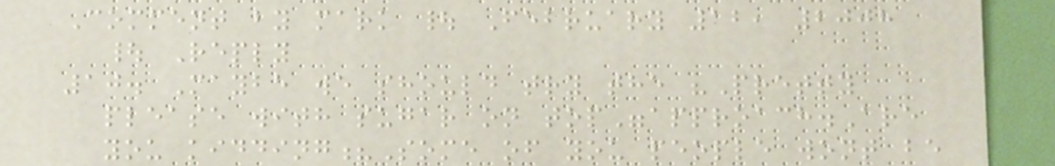Comment by mark | February 12, 2008
| Reply
10. Maybe we should try the "Pretty
please with sugar on top"approach.Are
you kidding?Some of you people wont be
